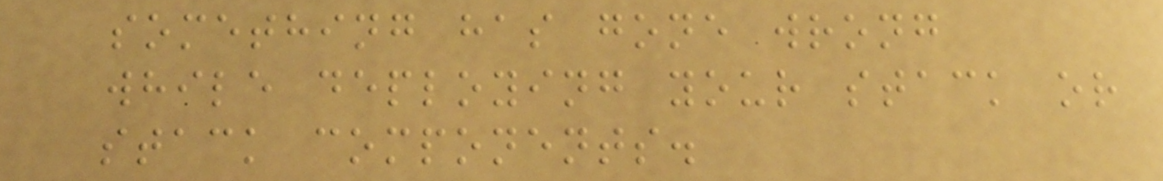something has gone wrong
while deploying your stack or
stack components.
